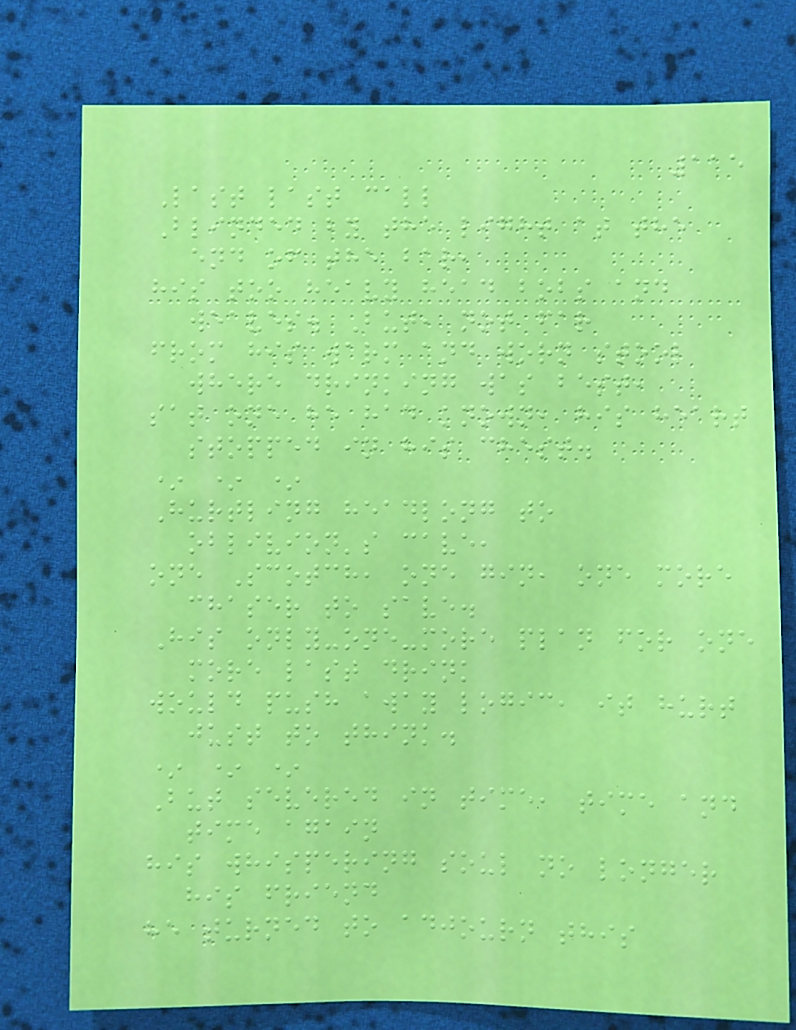115
Last last call
Blinded by the light at the
end of the bar,
his too heavy head bobs and
weaves. But, not far
from his warm and worn stool
where drinking was best,
sat one he had known, his heart
stopped in his chest.
* * *
Hurtling headlong to
oblivion's cave,
one Scotch, one gin, one more
chaser to save.
His only-one-more plan for one
more last drink
would push away logic, it hurt
just to think.
* * *
But severed in time, time and
time again
his whispering soul no longer
his friend
he turned to adjourn this
